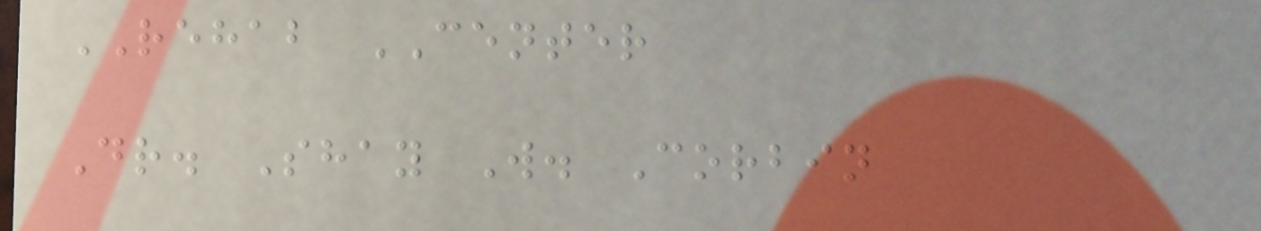REHAB CENTER
Dr. Shay W. Corbin
